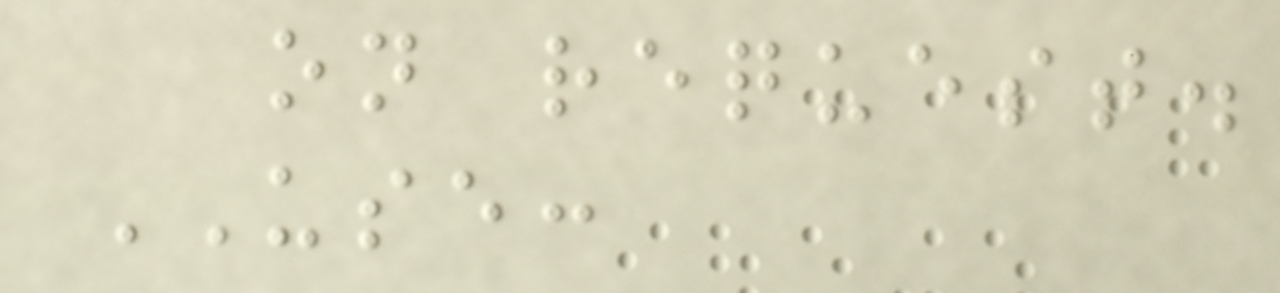on request.
USE:
